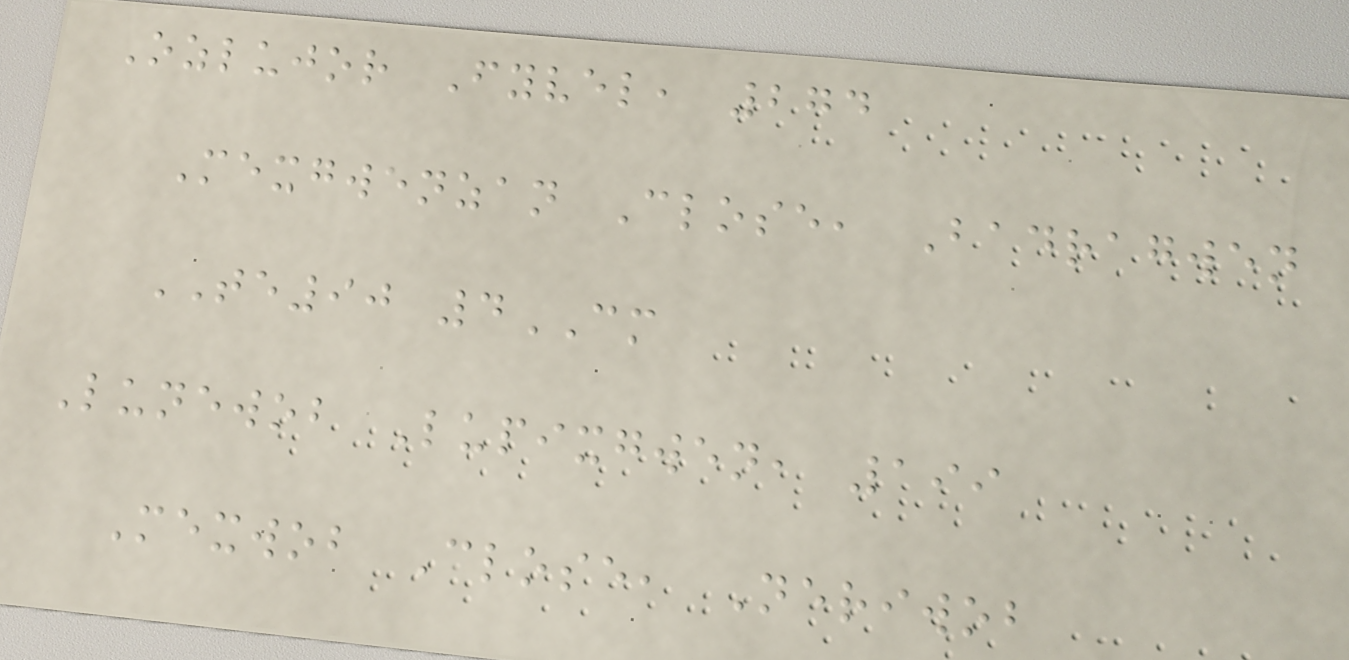Ozlujor Fyvel, 274
Mexgwenzan Close, Badragwen
TE90 4CM
Lunewob Lupixgwen, 199
Mexwob Close, Neriwob
